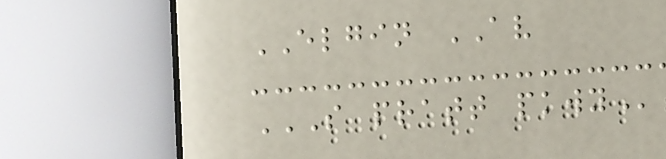ELGIN AV
S PRATT PKWY
